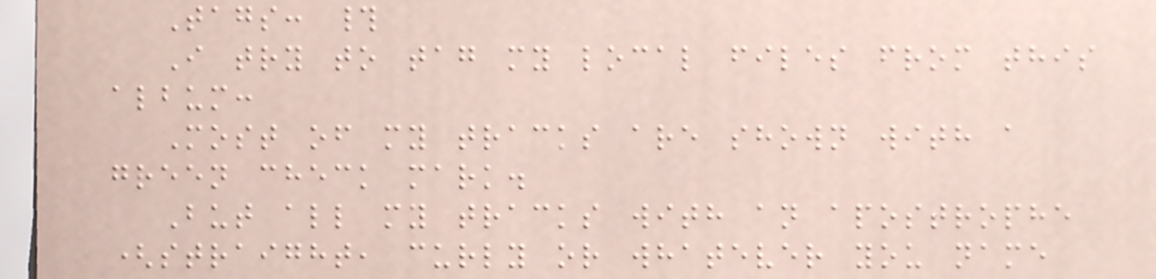Tags: #
I try to tag my local files from this
album:
Most of my tracks are shown with a
green check mark.
But all my tracks with an apostrophe
(straight, curly or whatever you name
